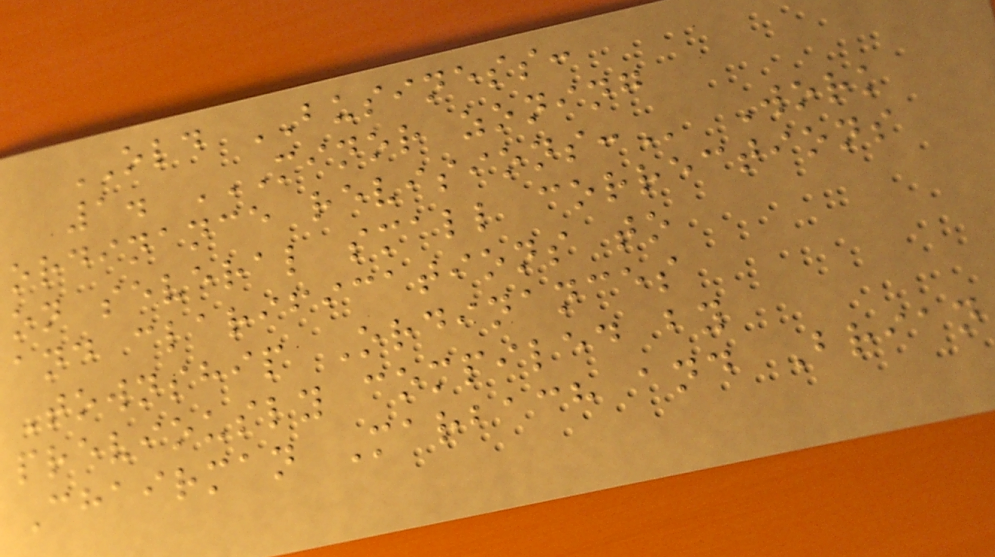OLD BUSINESS:
1. MINOR ZONING
ORDINANCE REVISIONS: Work
on several small corrections
and clarifications to
Township Ordinances
previously compiled by
Chairman Marbach and Brian
